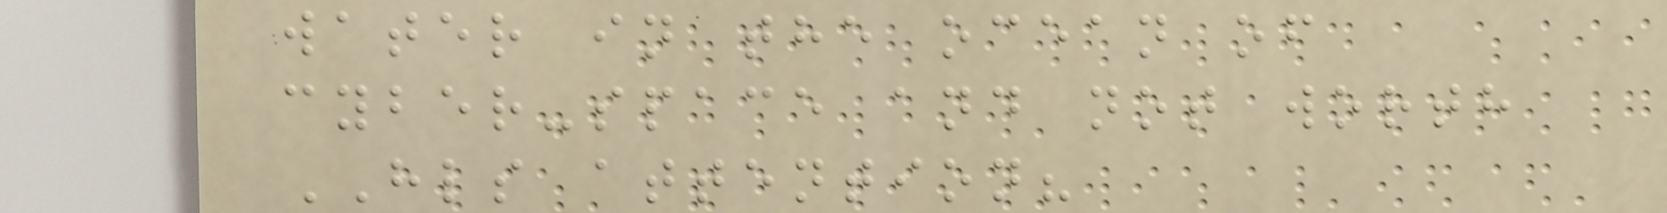water in the ocean of
cyber-space and not worth
HLS attention?
